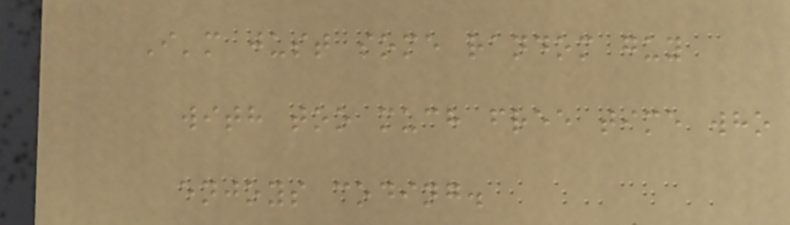I'm just some random guy
with too much free time who
enjoys coding.
